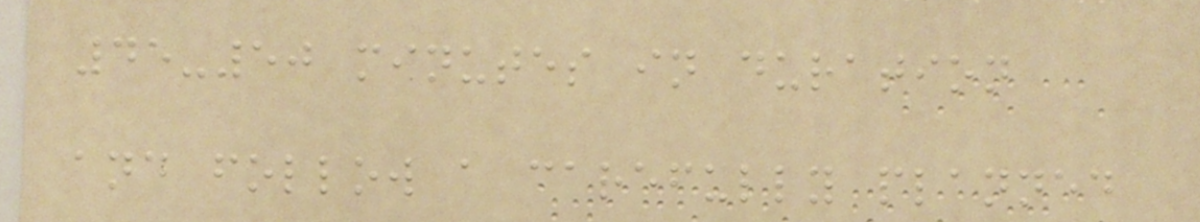45-50 minutes in duration
and follow a carefully planned
